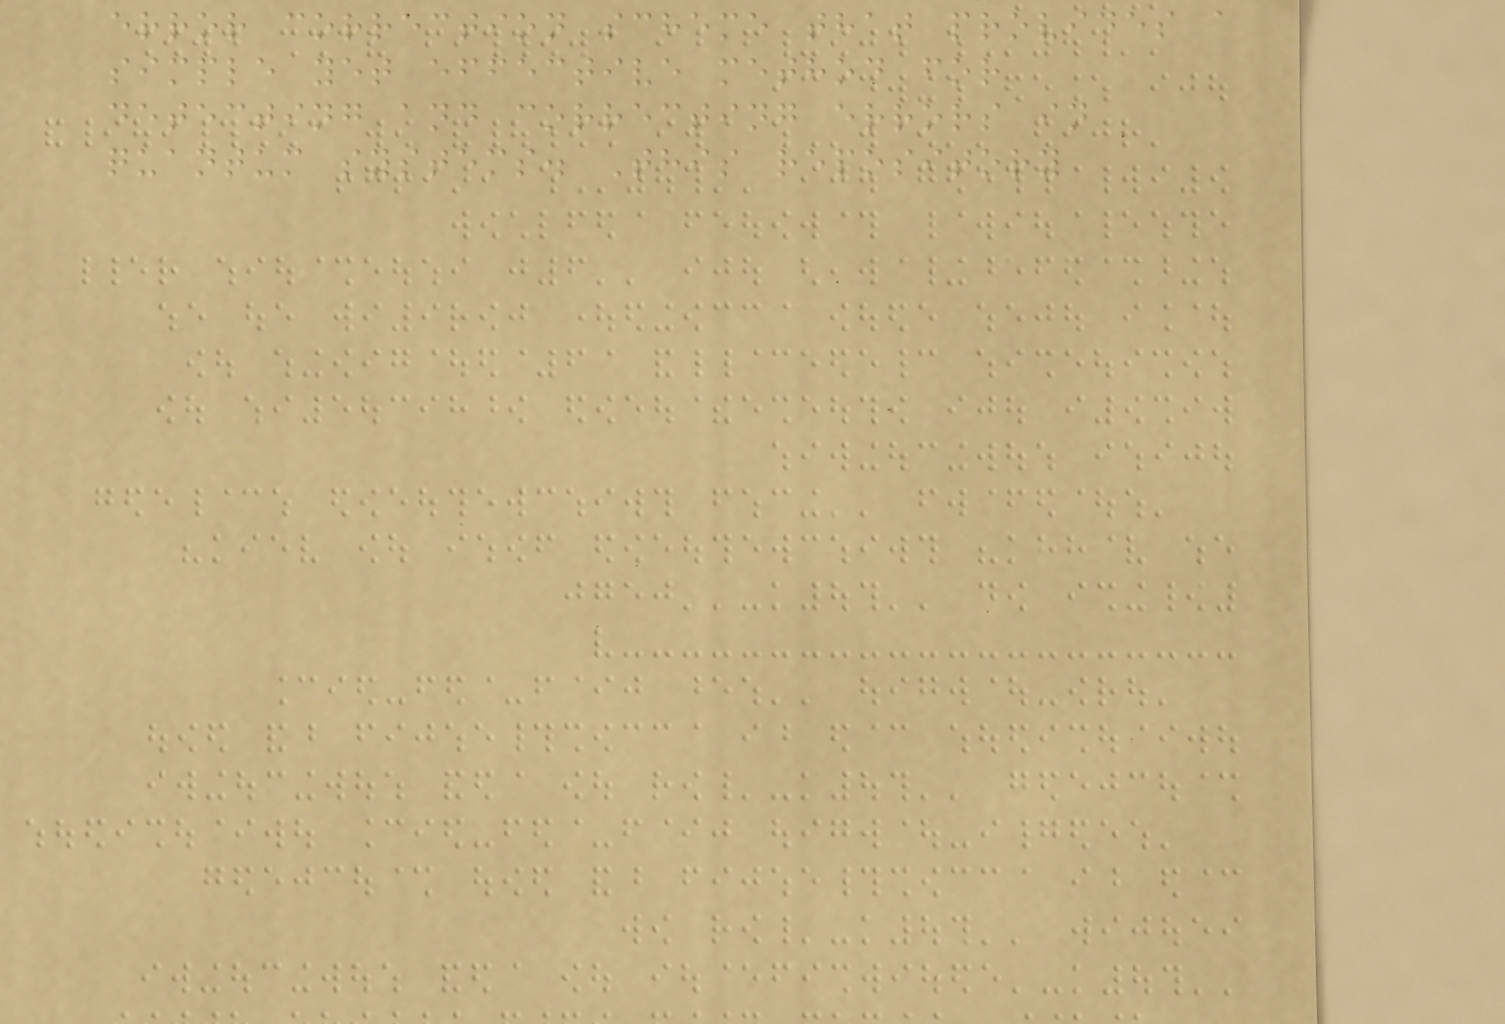error correction scheme that provides a
simple yet effective method for
detecting and correcting errors in
quantum systems. This repository
